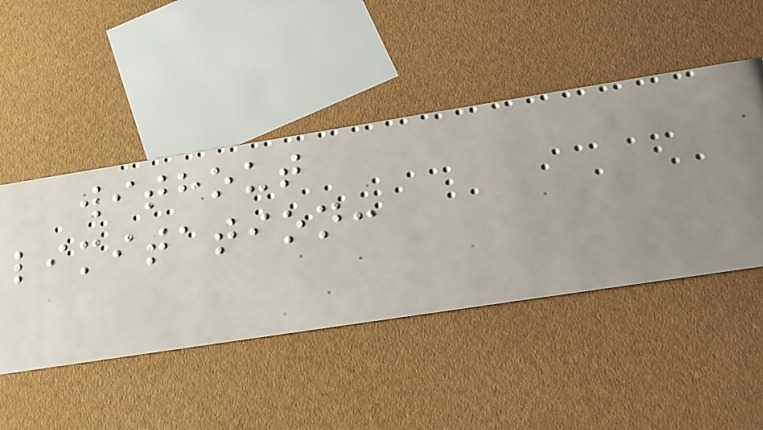without
limitation:
